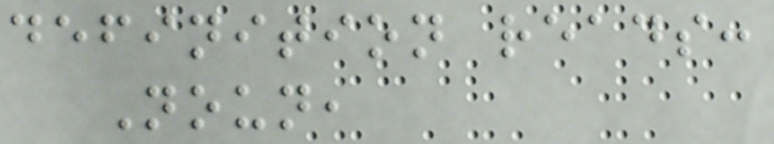definition reads:
Noun,
